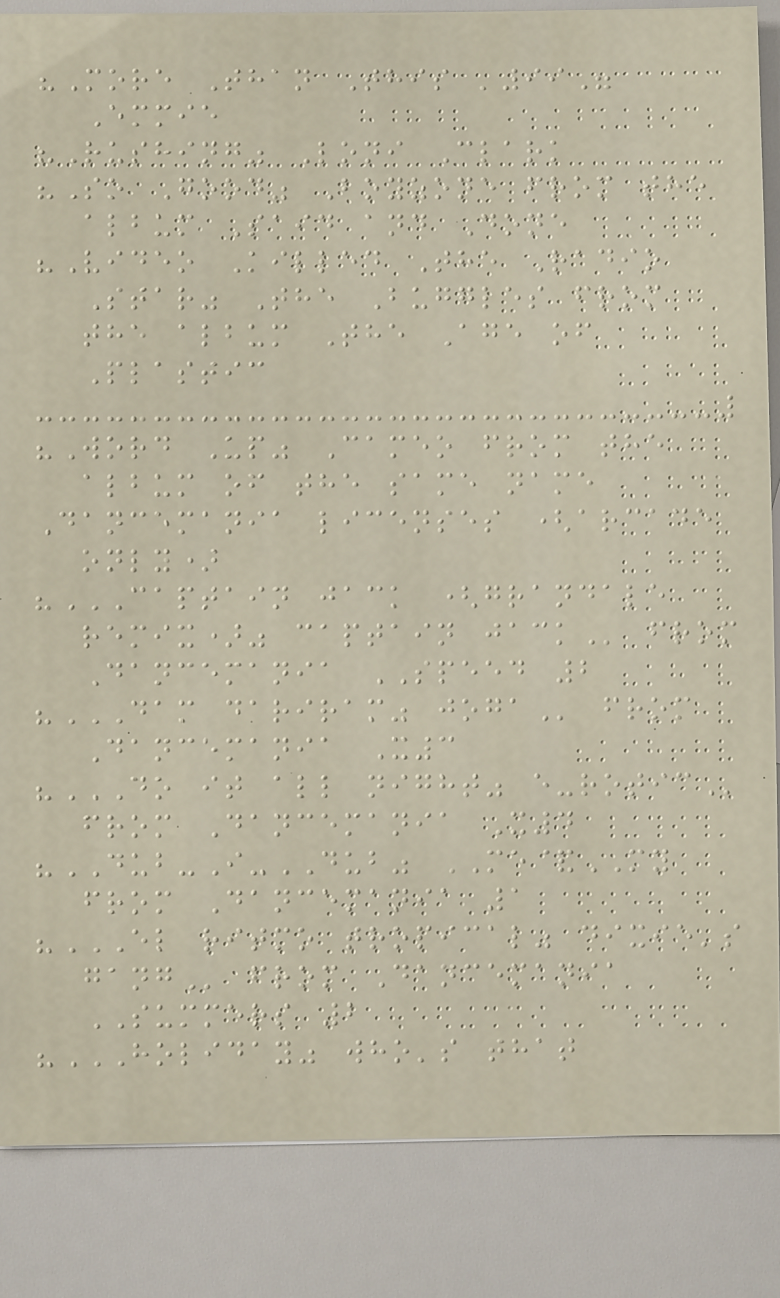"More Than This '99"
Emmie
"Rushing" Loni Clark
"So Good" Boyzone from the
album Said and Done
"Video Killed The Radio
Star" The Buggles from
the album The Age of
Plastic
"Word Up" Cameo from the
album of the same name
Dancemania licenses (arcade
only)
"CAPTAIN JACK (GRANDALE
REMIX)" CAPTAIN JACK from
Dancemania SPEED 2
"DAM DARIRAM" JOGA from
Dancemania X3
"DO IT ALL NIGHT" E-ROTIC
from Dancemania X4
"DUB-I-DUB" ME&MY
from Dancemania 1
"EL RITMO TROPICAL" DIXIE'S
GANG from Dancemania
SUMMERS 2
"HOLIDAY" WHO'S THAT
